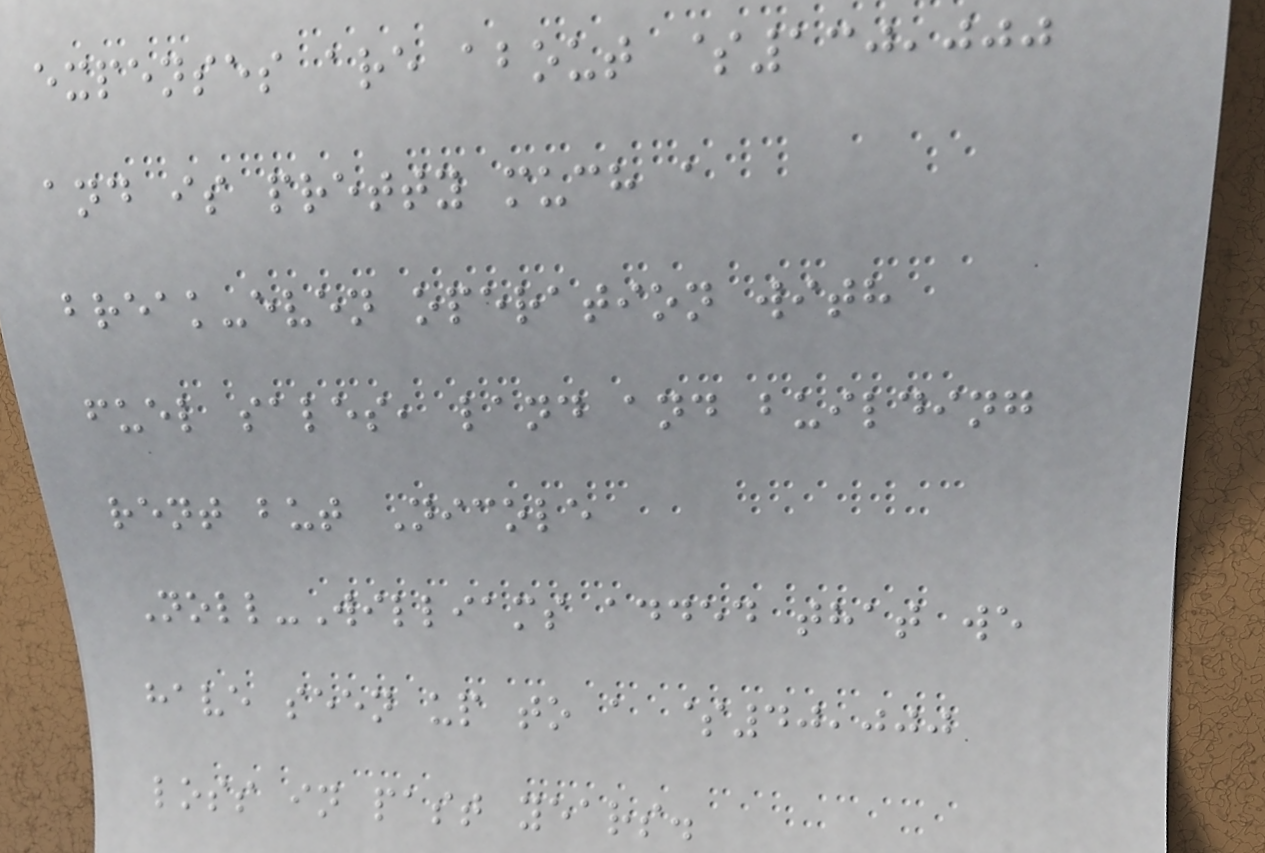expenses are about $130,000
and is pretty much a
break-even operation with
fuel sales, land and building
rent but Nicole
Noll-Williams added that we
have seen up to a $40,000
loss in past years.
